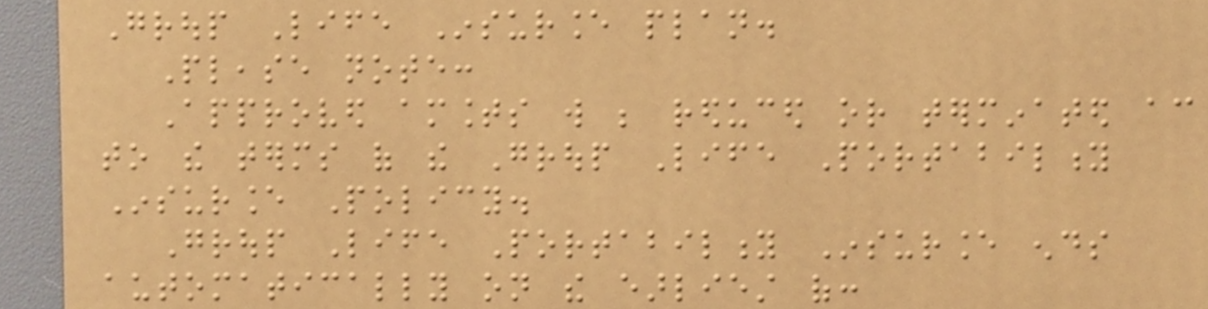Group Life Insurance plan.
Please note:
Approved amounts will be reduced or terminated according
to the terms of the Group Life Portability
Insurance Policy.
Group Life Portability Insurance ends
automatically on the earliest of:
